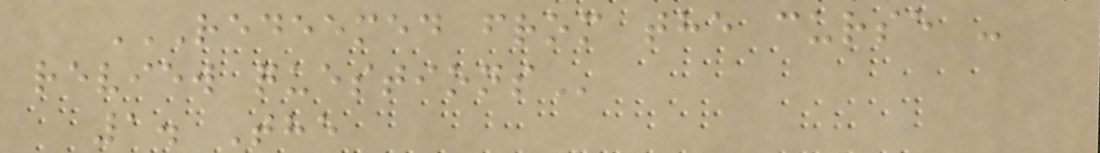REDEEMED FROM THE CURSE -
REVIEW QUESTIONS
1. The
